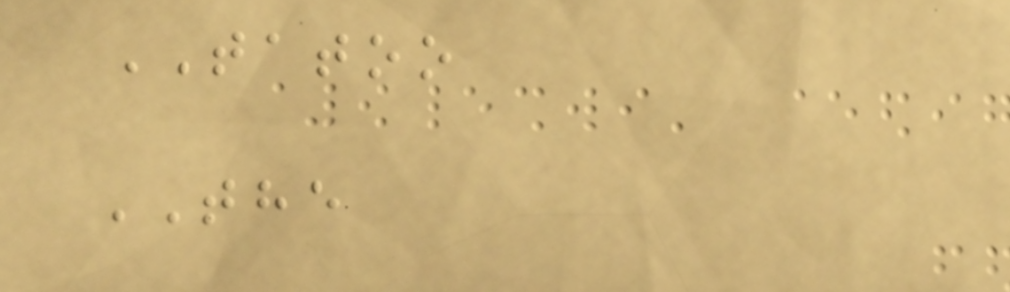TATOO
THE
